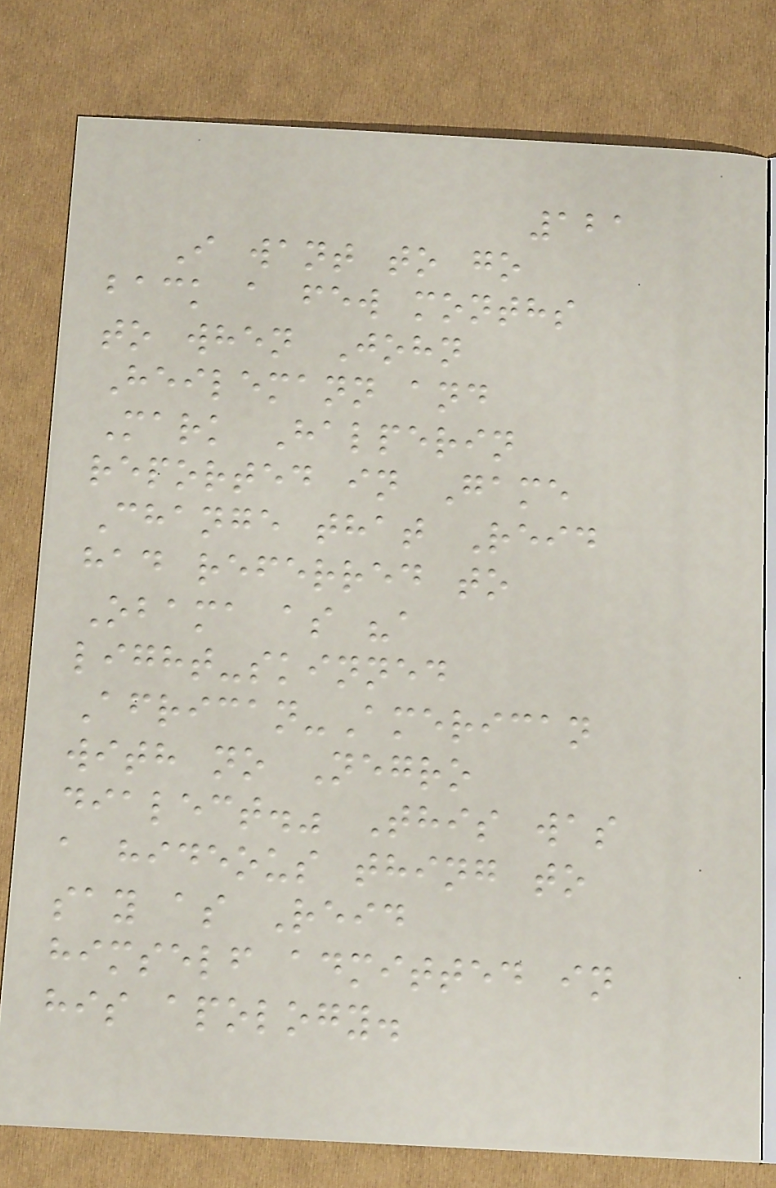121
I want to go
back a few months
to when John
Heilemann and
Mark Halperin
reported in Game
Change that Reid
had referred to
Obama as "a
light-skinned
African-American
with no Negro
dialect." This was
a hideous thing to
say as Reid
himself admitted in
his apology.
